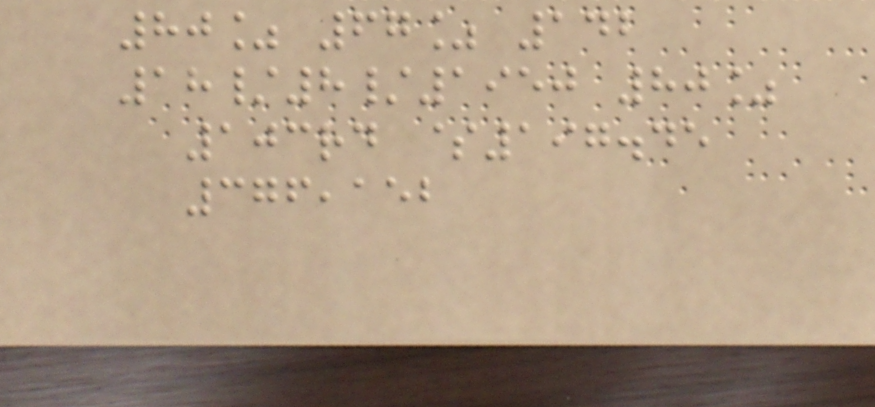80% 67% 142
18/8/1950 80%
103rd $197.45
376,152
